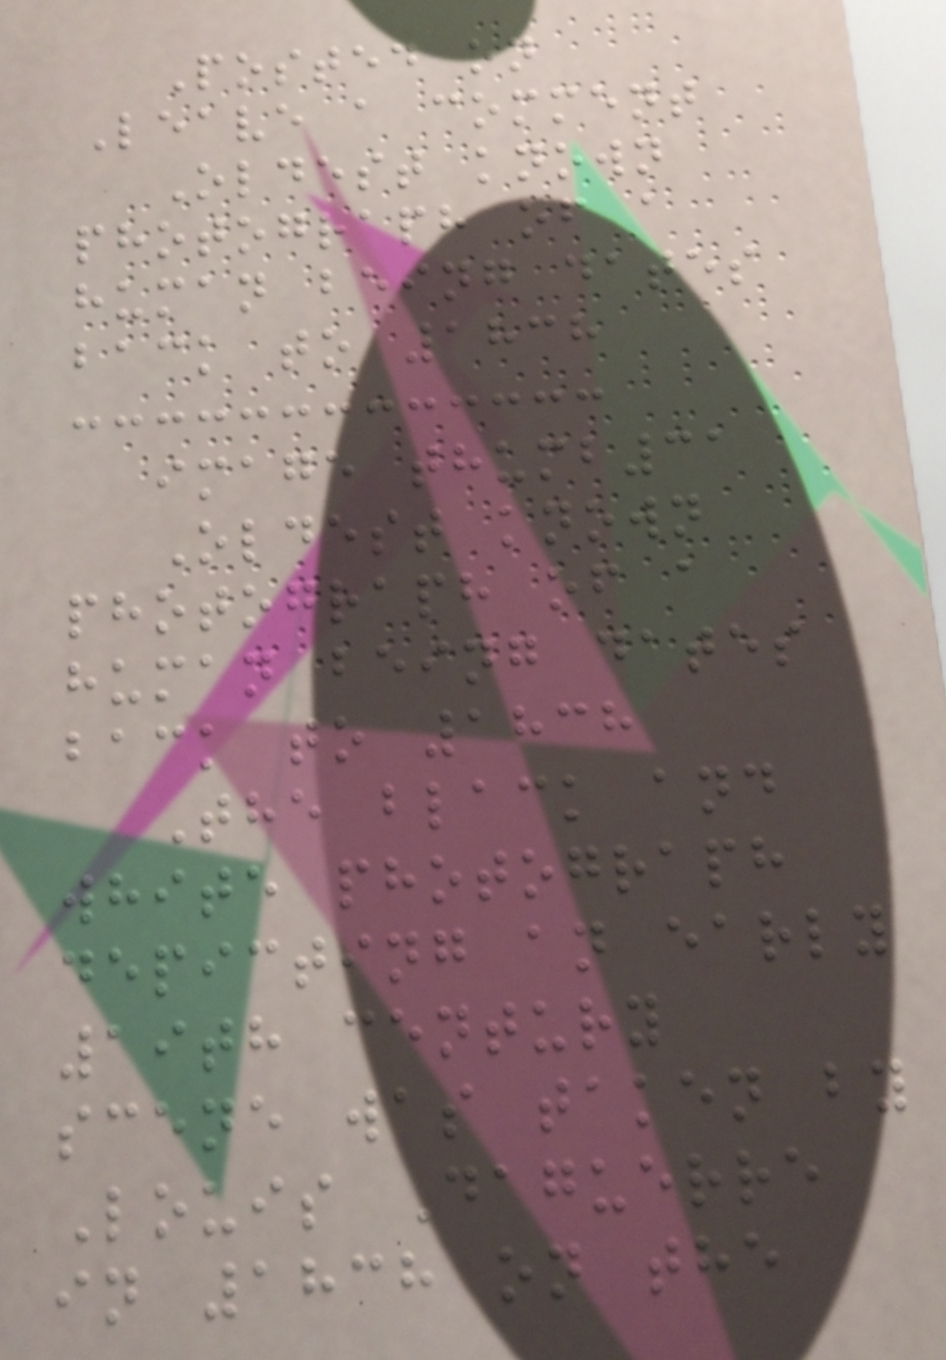Posted on
Leave a comment
Oldest known
photograph of a
human being dates
back to 1838
image thumb31
Oldest known
photograph of a
human being dates
back to 1838
The black and
white photograph
depicting an early
19th century
scene was taken by
Louis Daguerre
in 1838 on the
